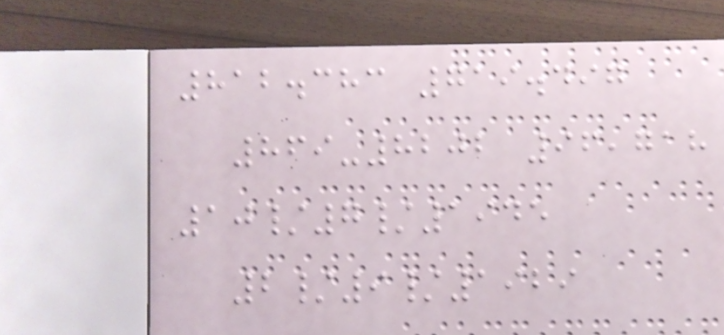812.383 719.497
869-8202 96,718
10/7/1945
2/9/1929
